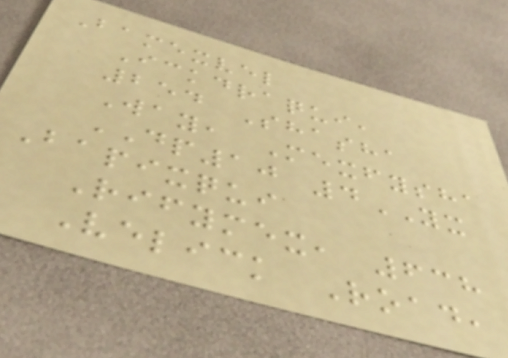Bamexvel
Ickdraqui,
254 Shasha
Way, Mexfysha
DP10 4YX
Bapixqui
Rifymex, 638
Velick Road,
